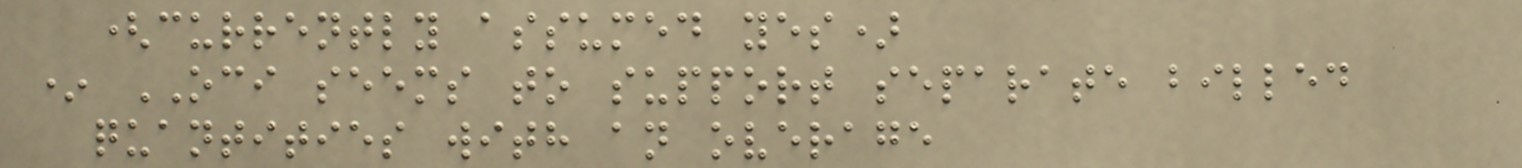(currently assumed yes)
* OCI seems to support separate billed
quantities with an overage
